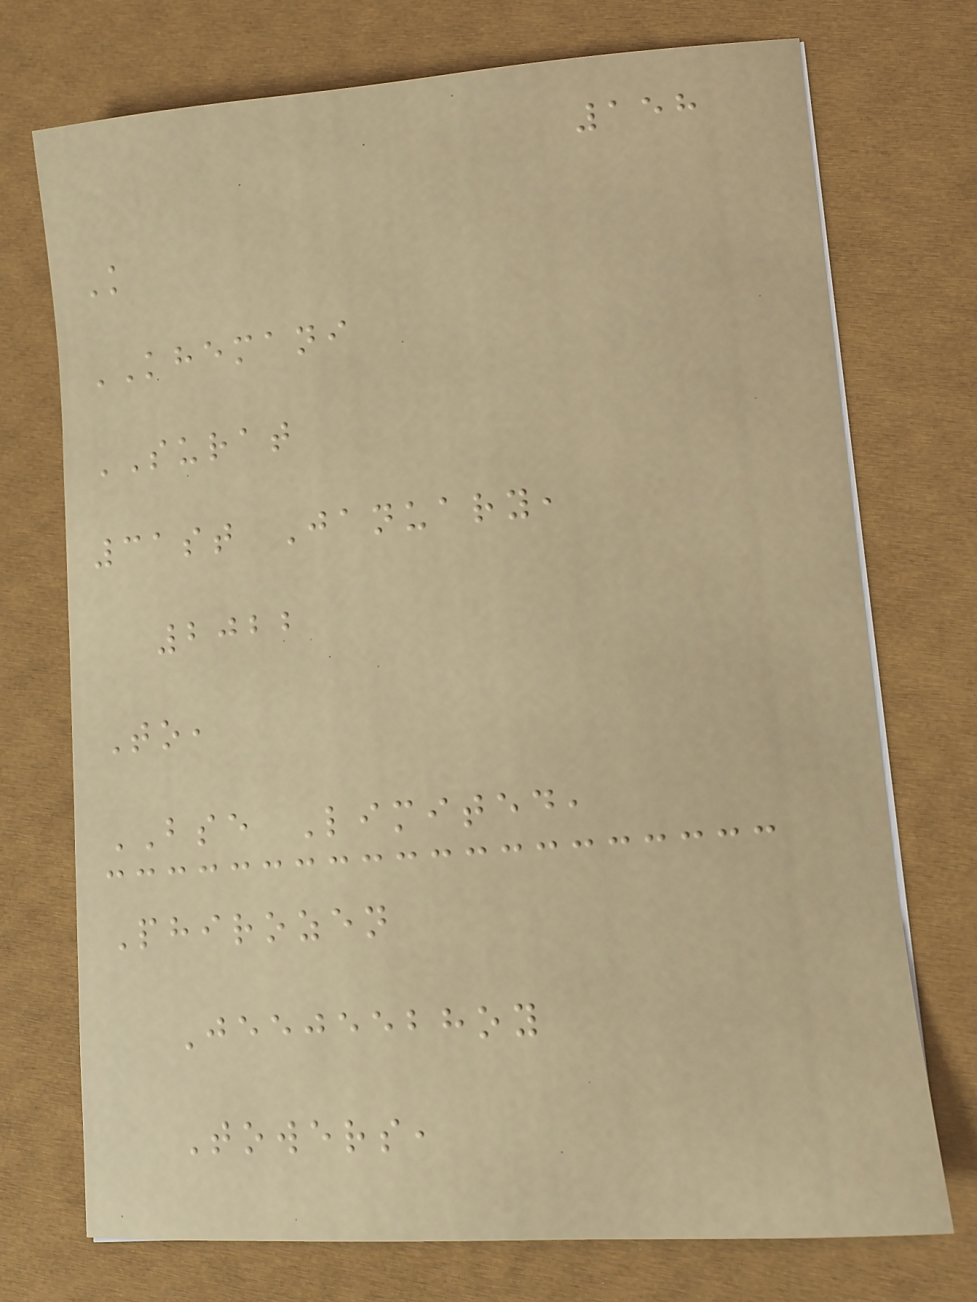158
K
KHEMANI
SURAT
31st January,
2022
To,
BSE Limited,
Phirozen
Jeejeebhoy
Towers,
